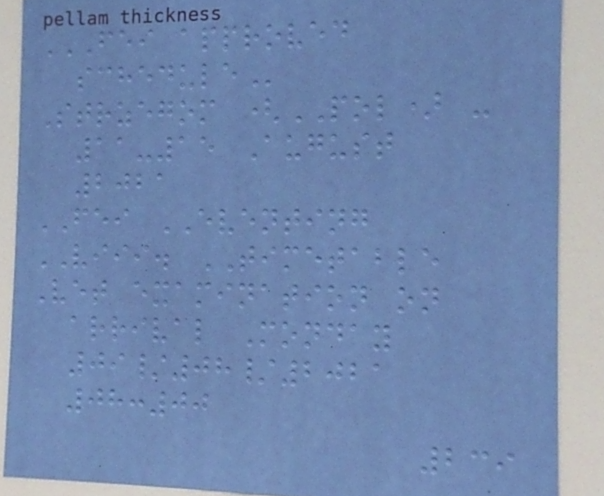FEI APPROVED
SCHEDULE
Strzegom (POL) -
11-15 August
2021
FEI EVENTING
VIII. TIMETABLE
Vet examination on
arrival Monday
09/08/2021
08:00
239
